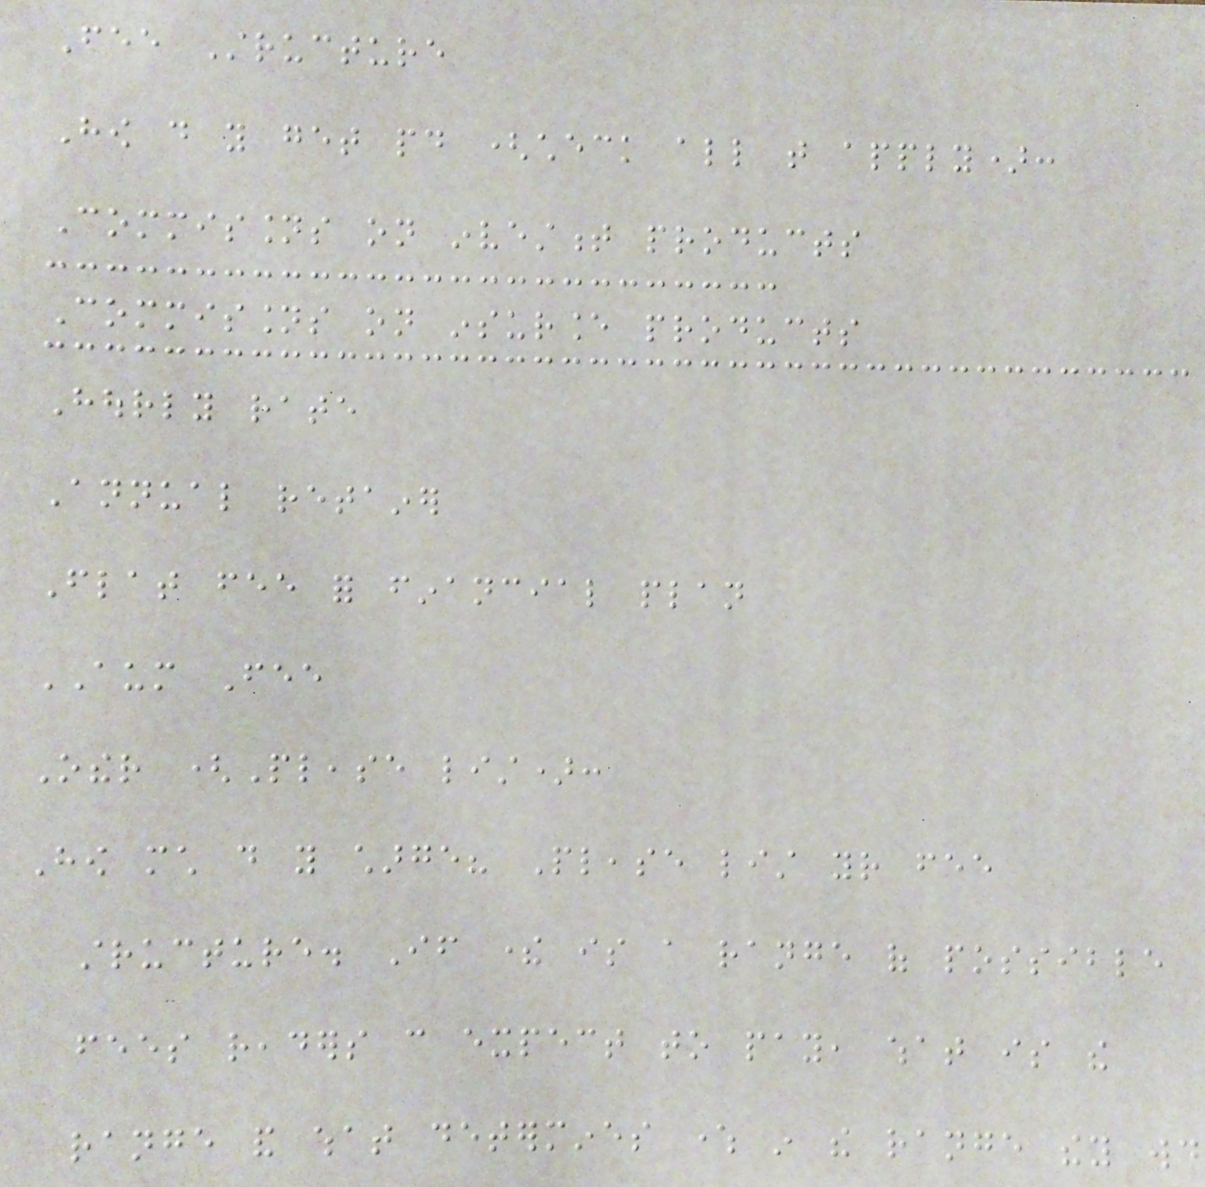Fee Structure
How do you get paid (check all that apply):
Commissions on investment products
Commissions on insurance products
Hourly rate
Annual retainer
Flat fee for financial plan
AUM Fee
Other (Please list):
How much do you charge? Please list your fee
structure. If there is a range of possible
fees readers can expect to pay, what is the
range and what determines where in the range they would
